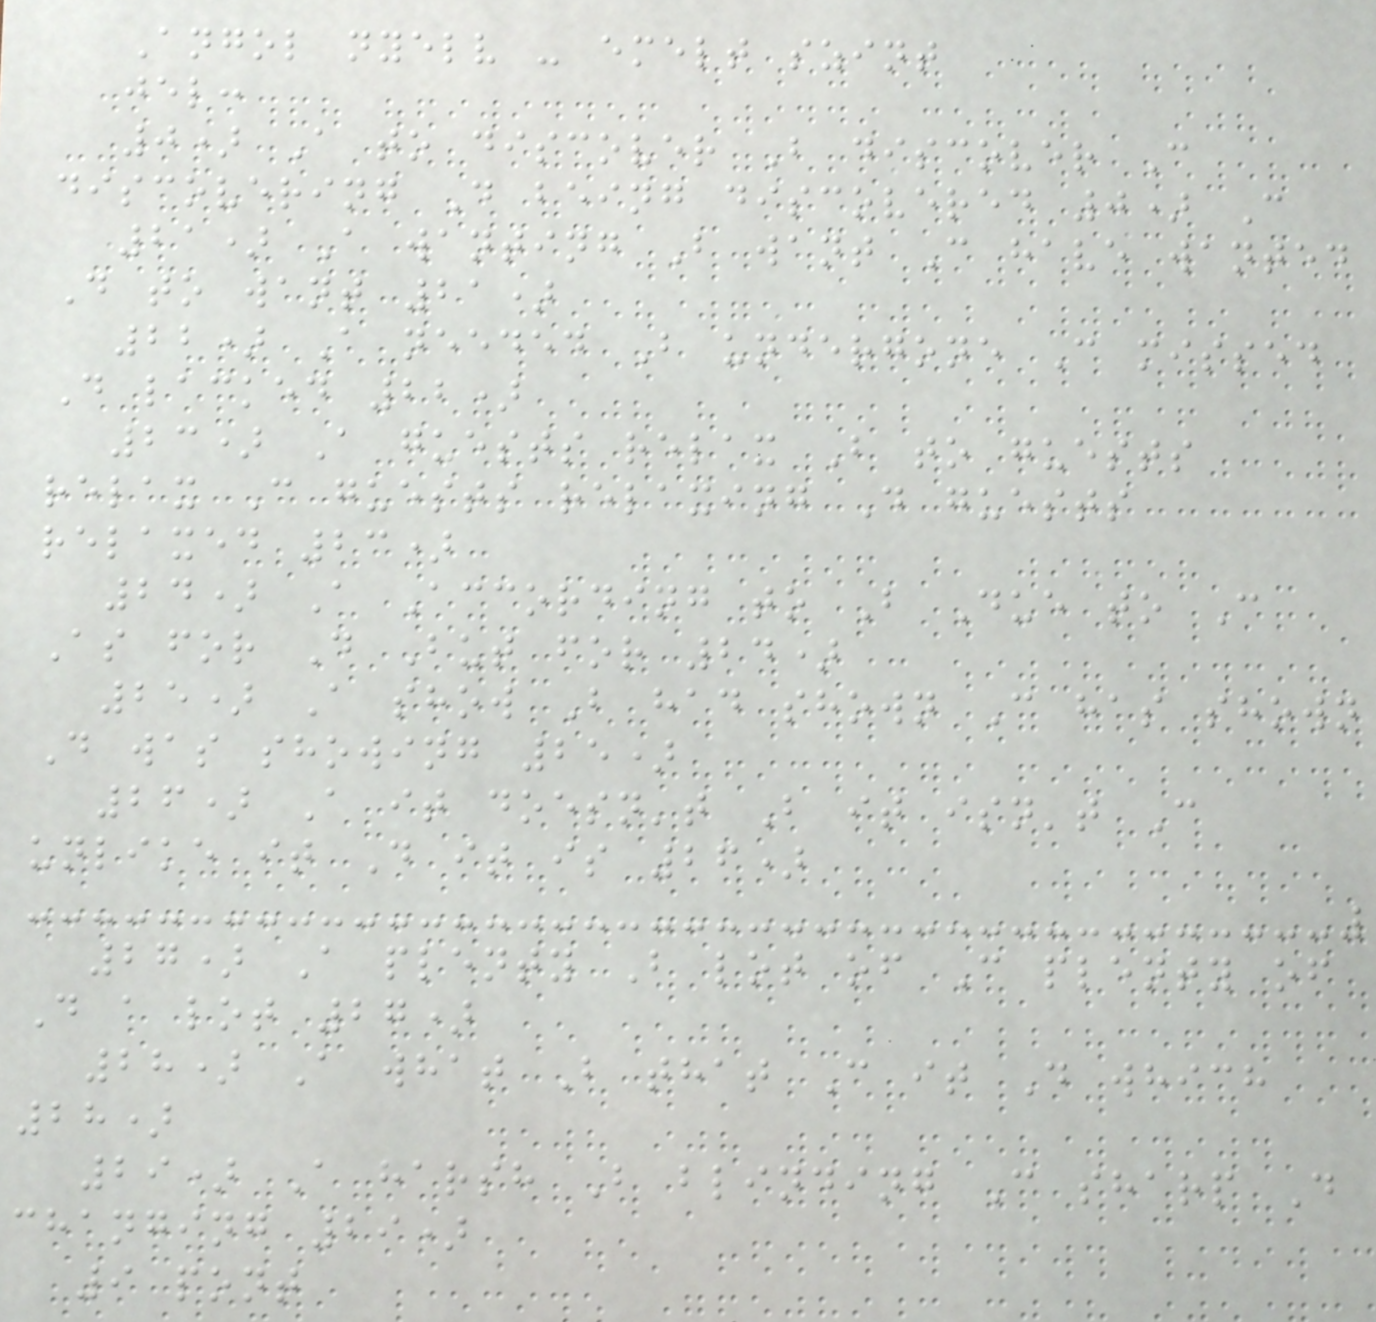Angol nyelv - emelt szint
jel:
0) A to discover B discover C
discovering D being discovered 0) C
21) A wanting B want C have wanted
D to want 21)
22) A needed B undergone C missed
D lacked 22)
23) A guests relax B to guests
relax C guests relaxing D guests
relaxed 23)
24) A According to B Due to C
As for D But for 24)
25) A show B had shown C has shown
D was showing 25)
26) A it doesn't B it isn't C
unlike it D it is 26)
27) A plenty B lot of C plenty of
D a lot 27)
28) A what B that C it D which
28)
29) A harsh B blinding C sharp D
changing 29)
9 pont
